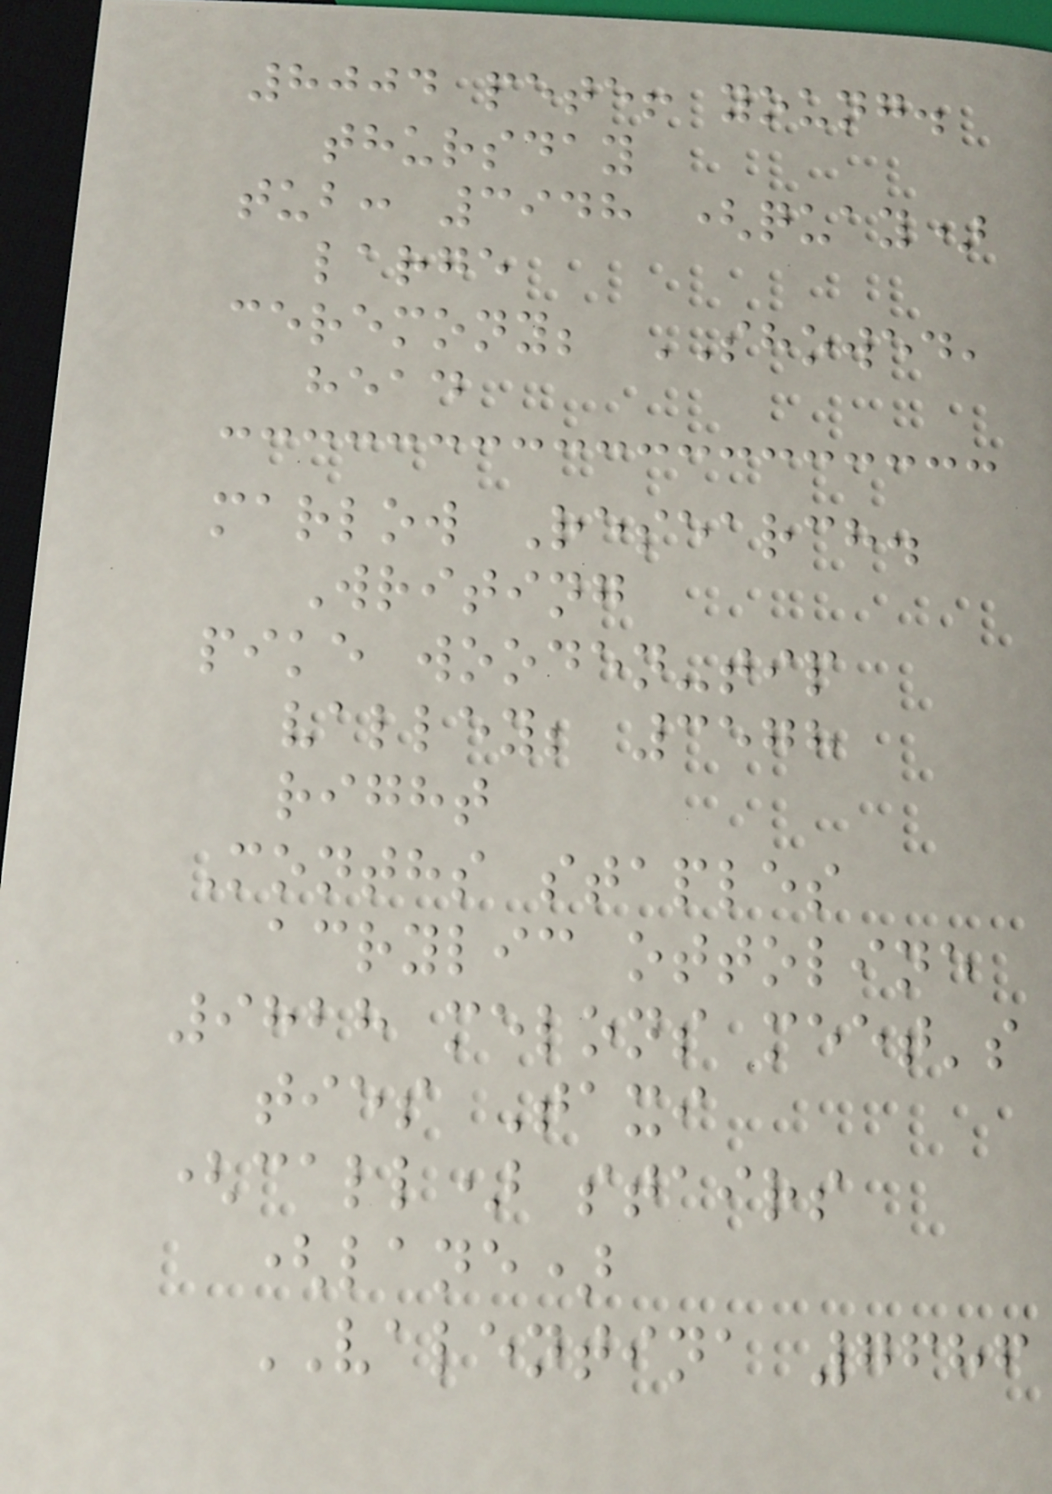8004 pete! young.
thursday
tub: 3948 (quay)
large
ceremony; SHOWED,
head
marlow Research.
Writing
pike wooden-tip
valley; 3578
right
Months staples
acrylic ottoline
9828 melons meet's
ties Taxi
(call) stairs
(lane)
VALENTINA 7686
